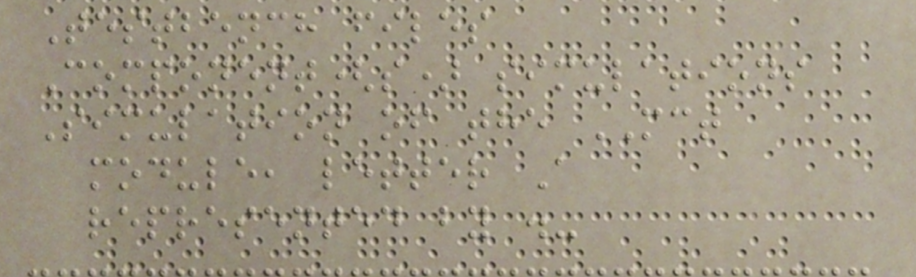Testbench files
Component(s) simulations
Simulation of the MCT
module, letter A
represented by .-
